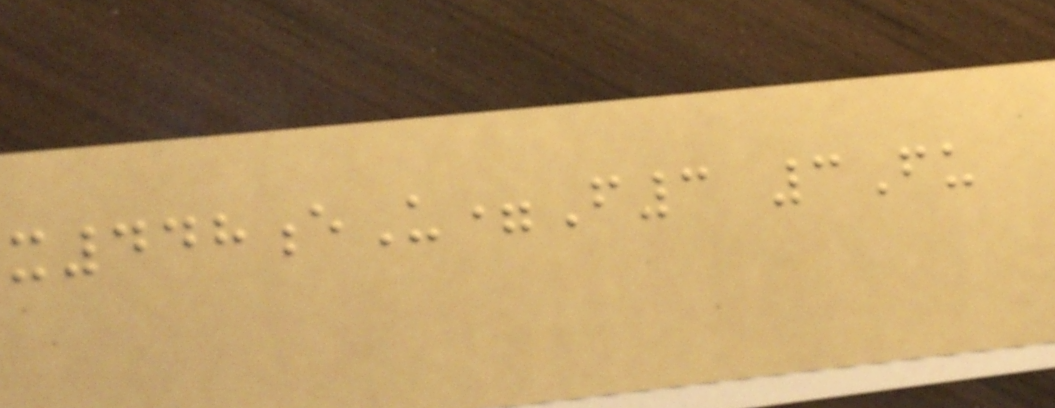x448eU=F3 3Fu
